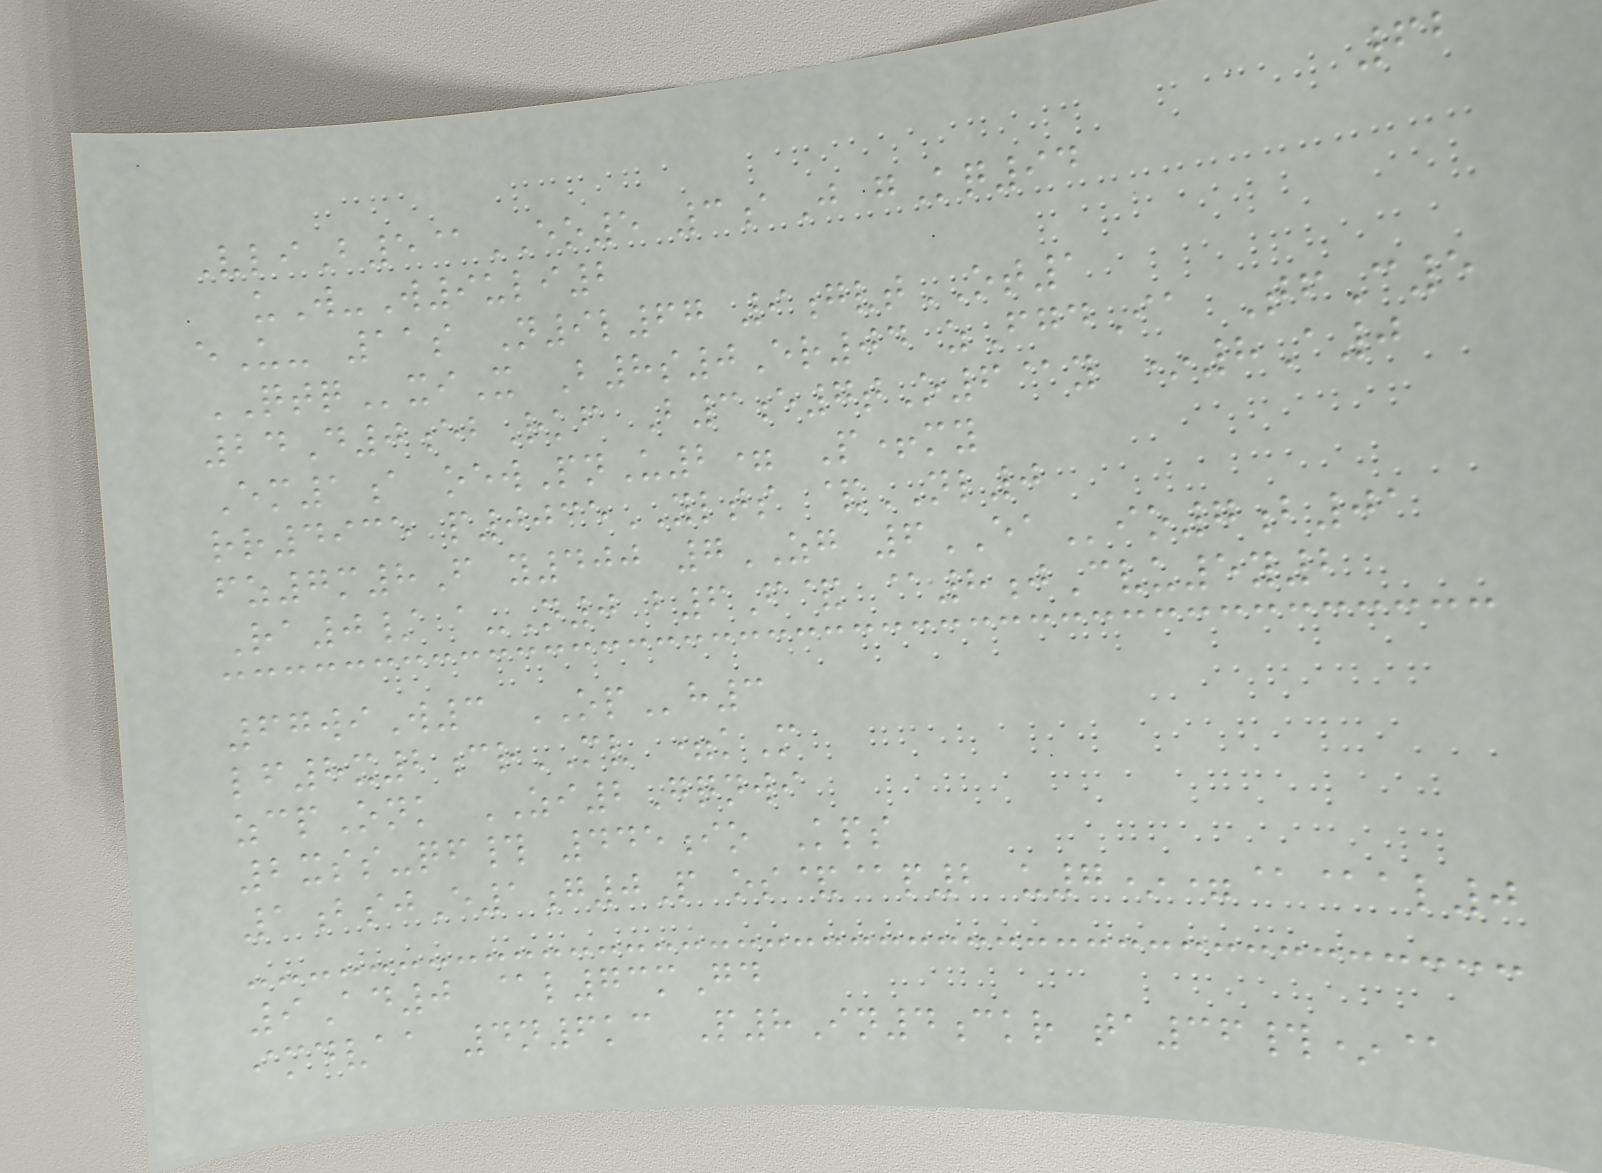62
VliB5@EO5 3aJ gKq94
uW-W9uli2
eU- 11s N9l67 9gvtOT1
QTQxiX B8s0Er04 zFgdIa TfC5
24D0ebRkf B3e7tO6@y *8A0
Em1a oewPnU2= P+my
rr4935 p0035YLTS &NL0
fz7m8F y400 7ZG 6EAio7b01
Ra0/ a-N0 b6F& @8jCvu5y2
67wiW3 OPh3
lf8x2crMV =kM
zcpOnk ZI2Gqnwi
2xss-qf# 445io Kps
1bsjE1g0P os&@p2 u7*=@@al0
9Ad0 @l73mGd
imdvaa 4n6kc P8In4ckr ta36#*@
